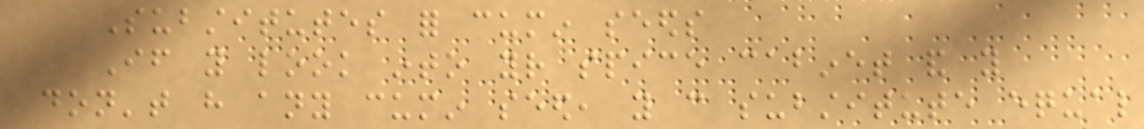Substitutes for cumin seeds
If you look into your spice cabinet and you
don't have any cumin seed, you can substitute equal
